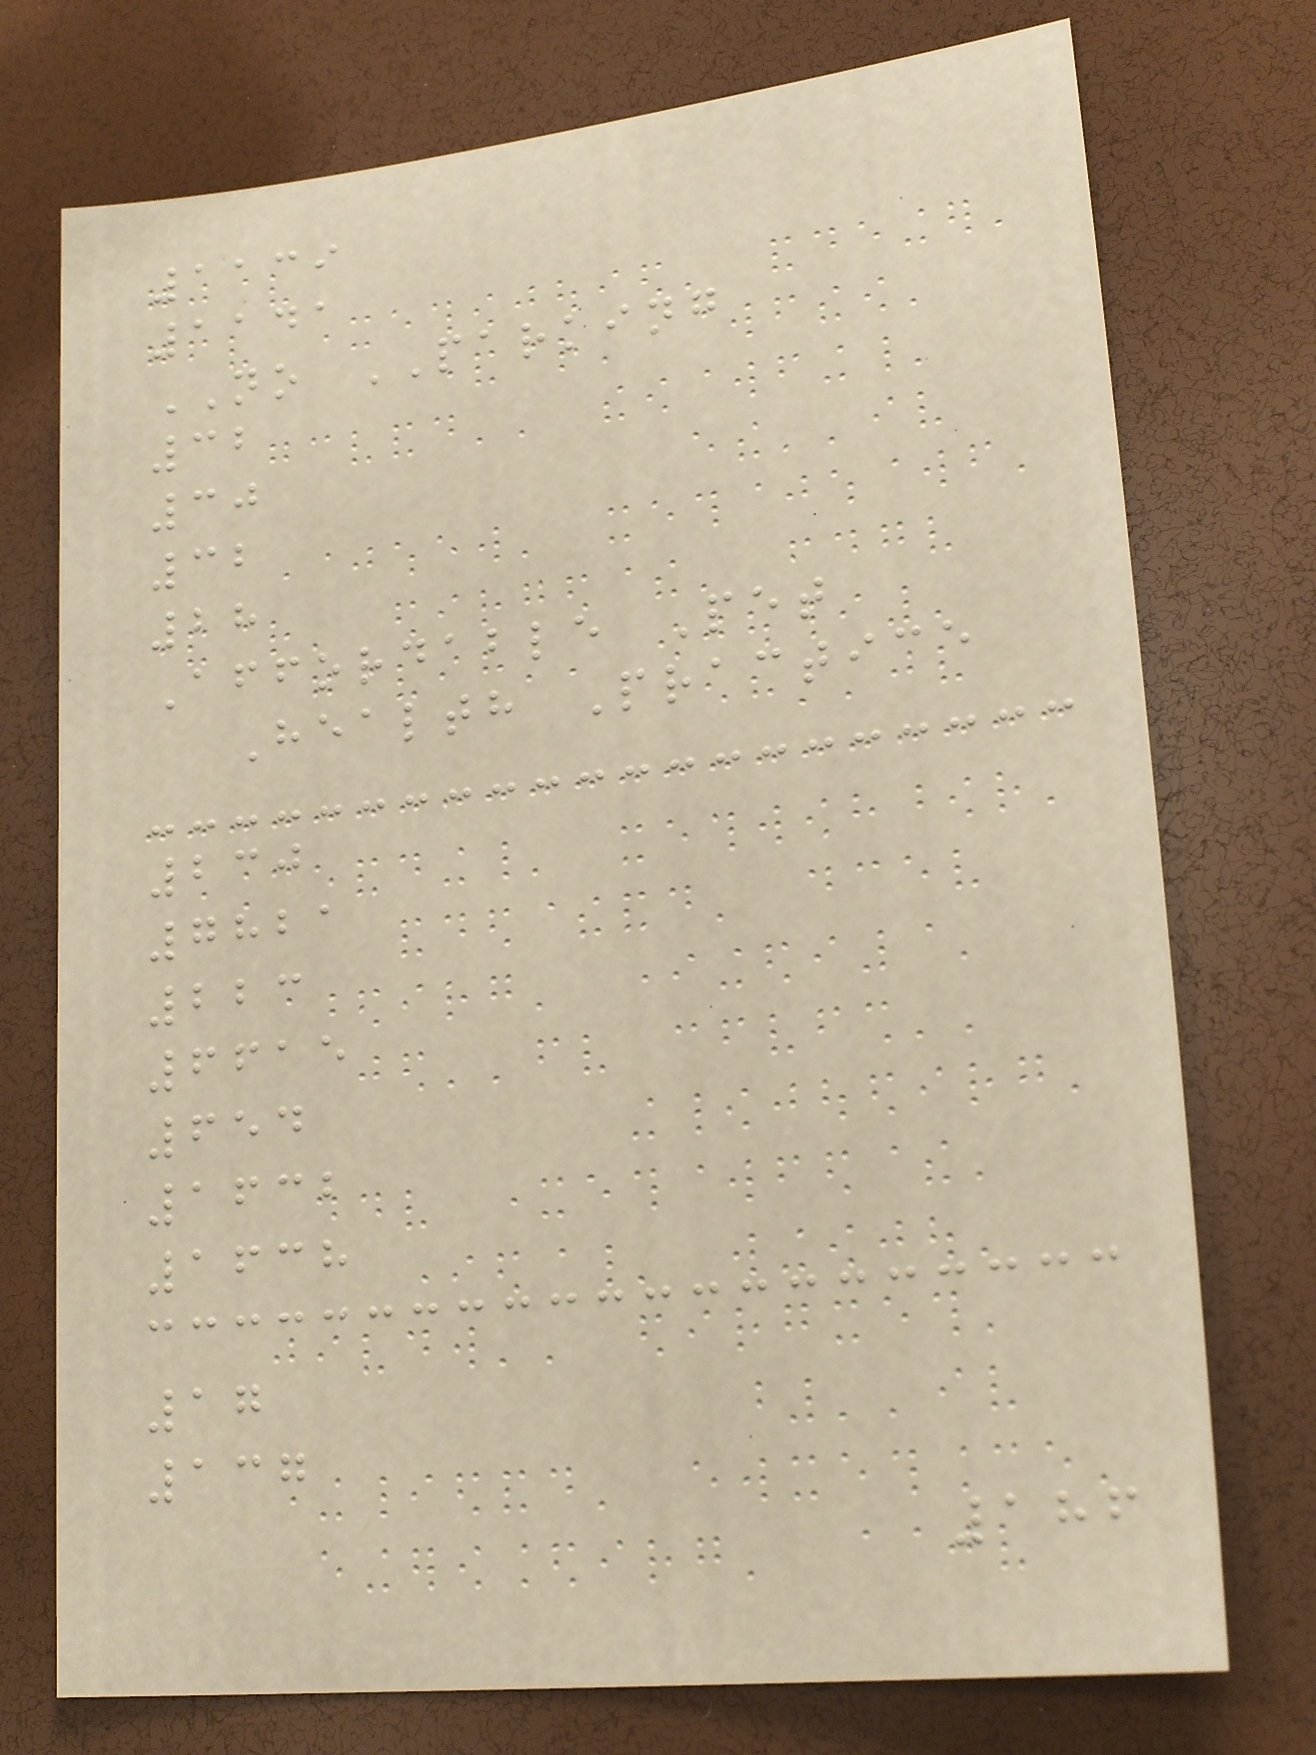1139
1141
NO PARKING
32
30
32
28
Affordable Pet
Health Practice
230
7821
223
6615
654
1632
1638
17
137
186
